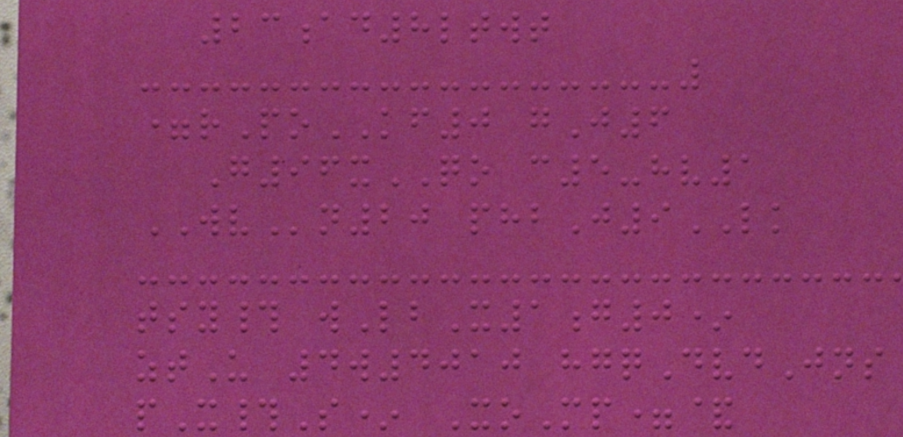23ad8ltwt
=rPoKF0 gJ6
G96xQO c5-hv1
WVn20 phbJ9LK
tsy# wLbX1g0*
ztU 4w4010 hgqDvdJns
pX#S* XoMp=&
